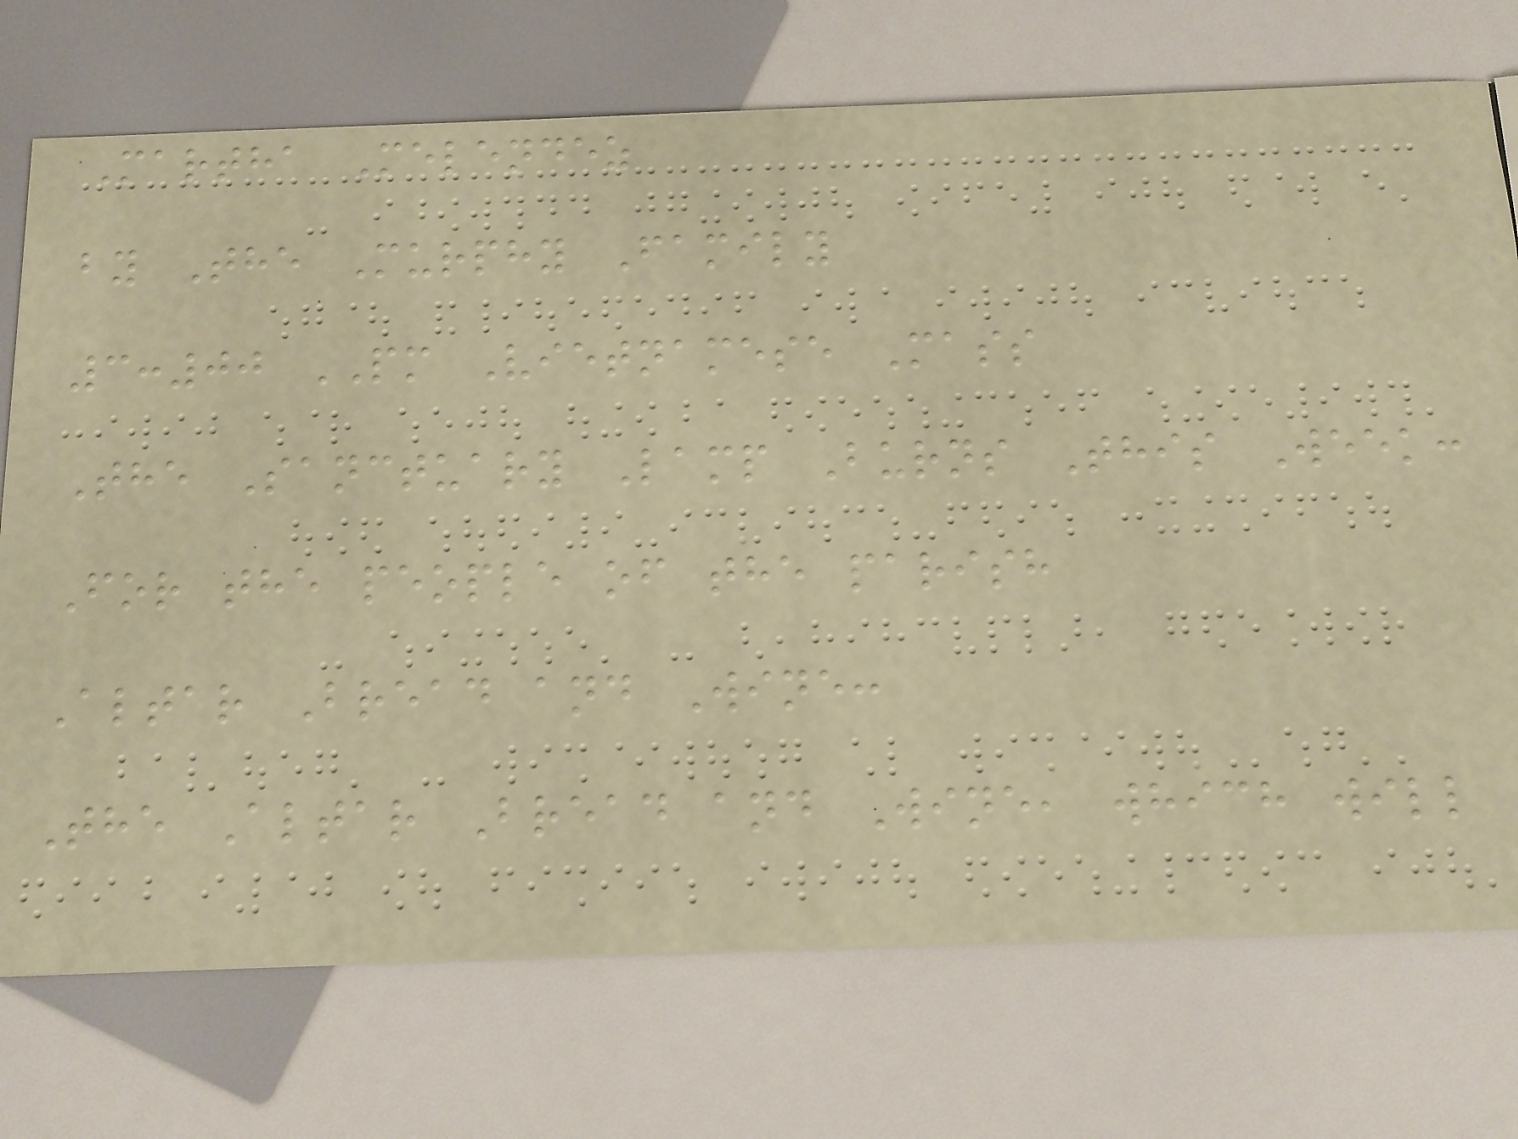Martha Melendez
by The Murphy Family
3:00 PM Vietnamese Mass
The Sanctuary Lamp Burns This Week:
For the people of the parish
Altar Bread and Wine:
The Altar Bread and Wine, which will
